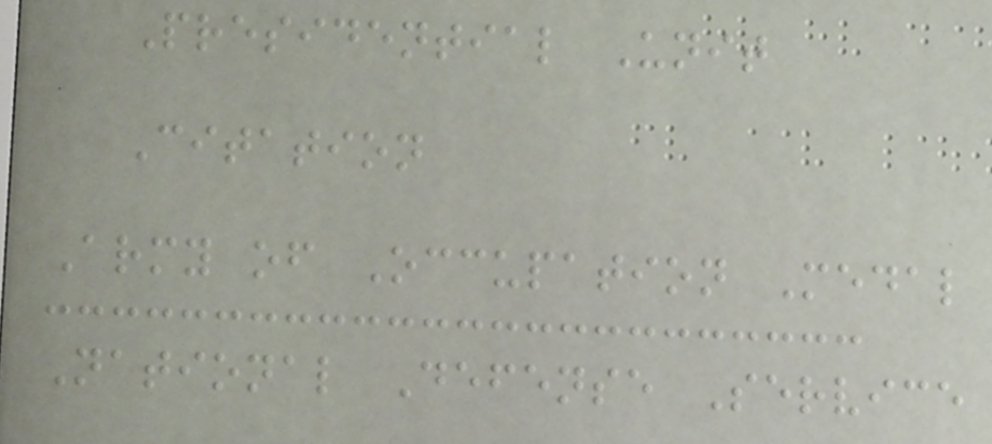Presidential Unit
Citation
Army of Occupation Medal
National Defense Service
